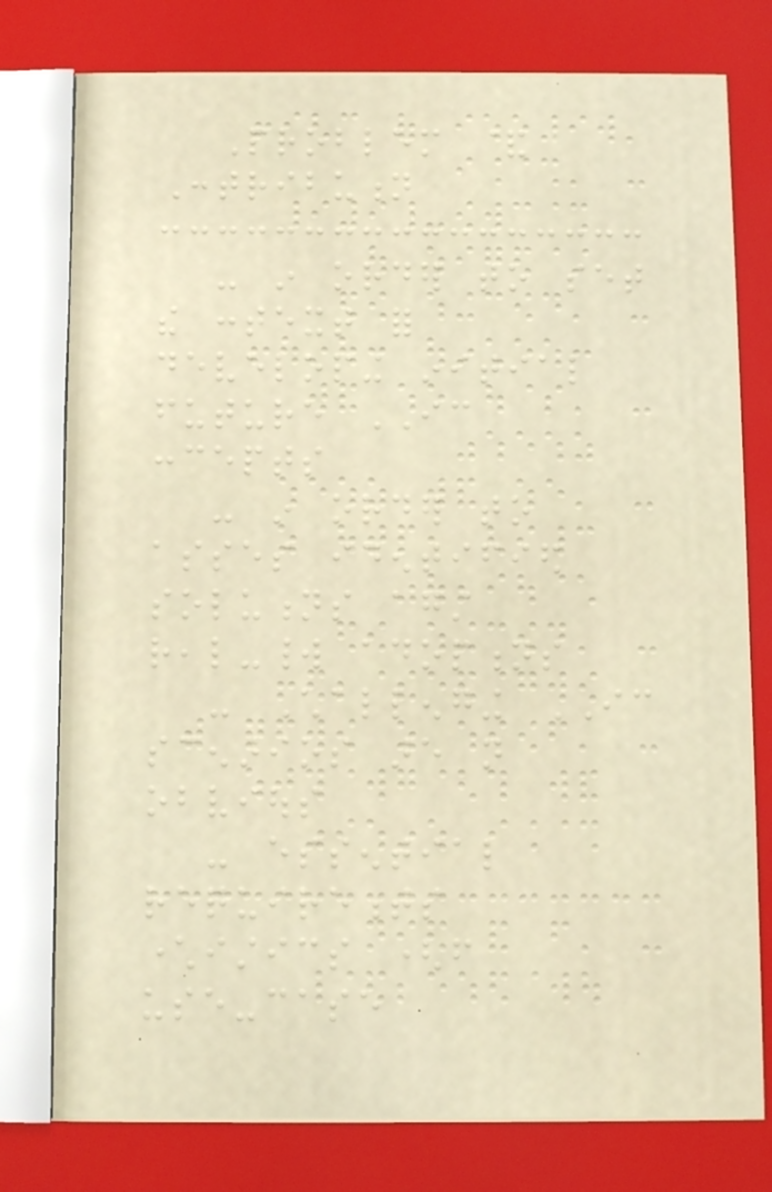Problem &
Contribution
- in order to set
the context for
developing initial
future IC
concepts
- in order to
asses identified
solutions against
real-world adoptions
- Challenging IC
scenarios are not
obvious
- essential
requirements
characteristics (from
use-case
